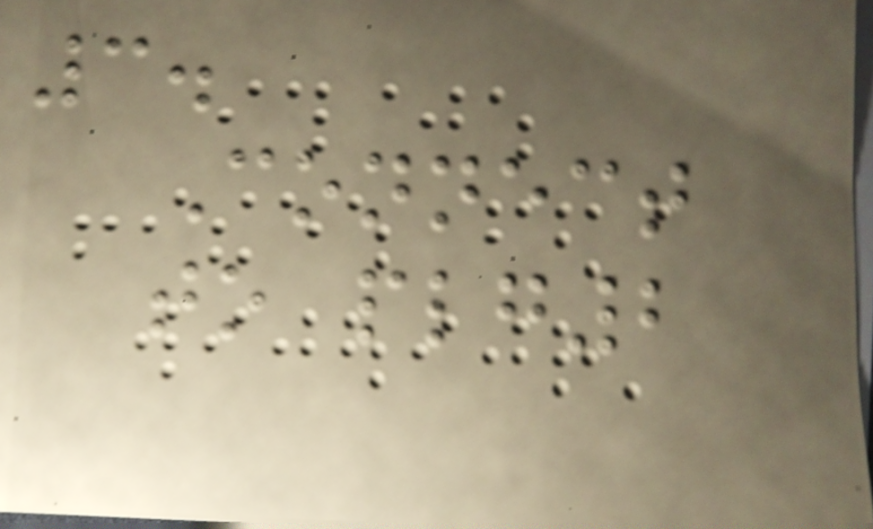3.
Connect
to plg2
